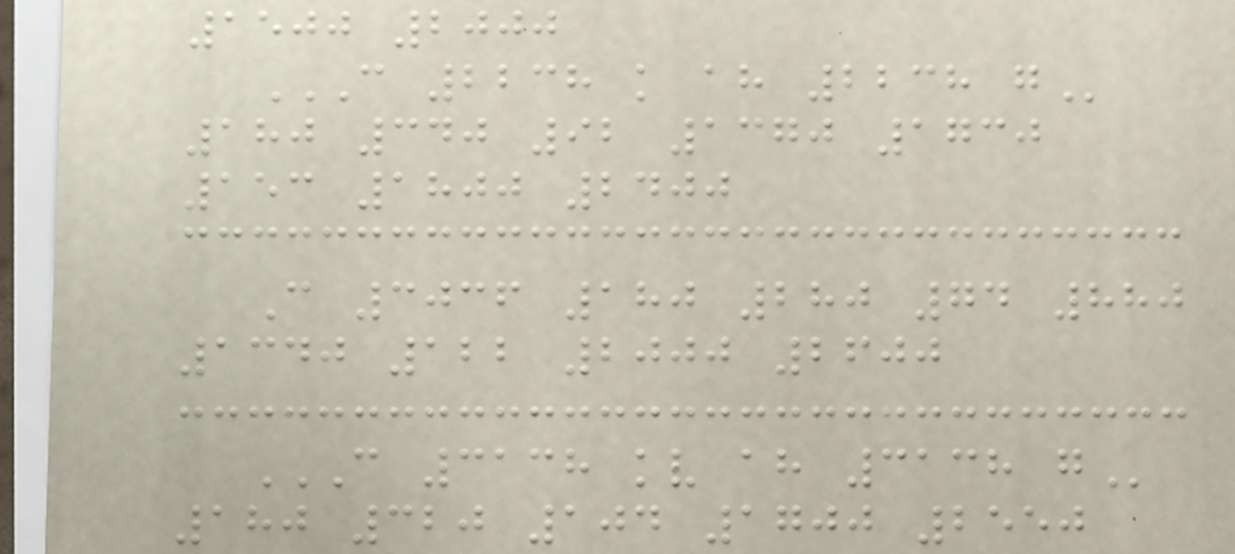1500 2000
C 2238 K AH 2238 G
180 340 92 1370 1730
153 1800 2400
C 3036 180 280 74 880
1340 122 2000 2600
C 3138 KV AH 3138 G
180 320 104 1700 2550
